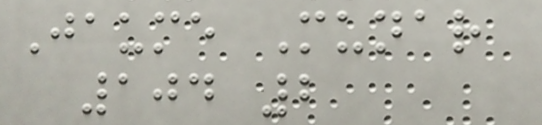Jaume Munar
104 2
